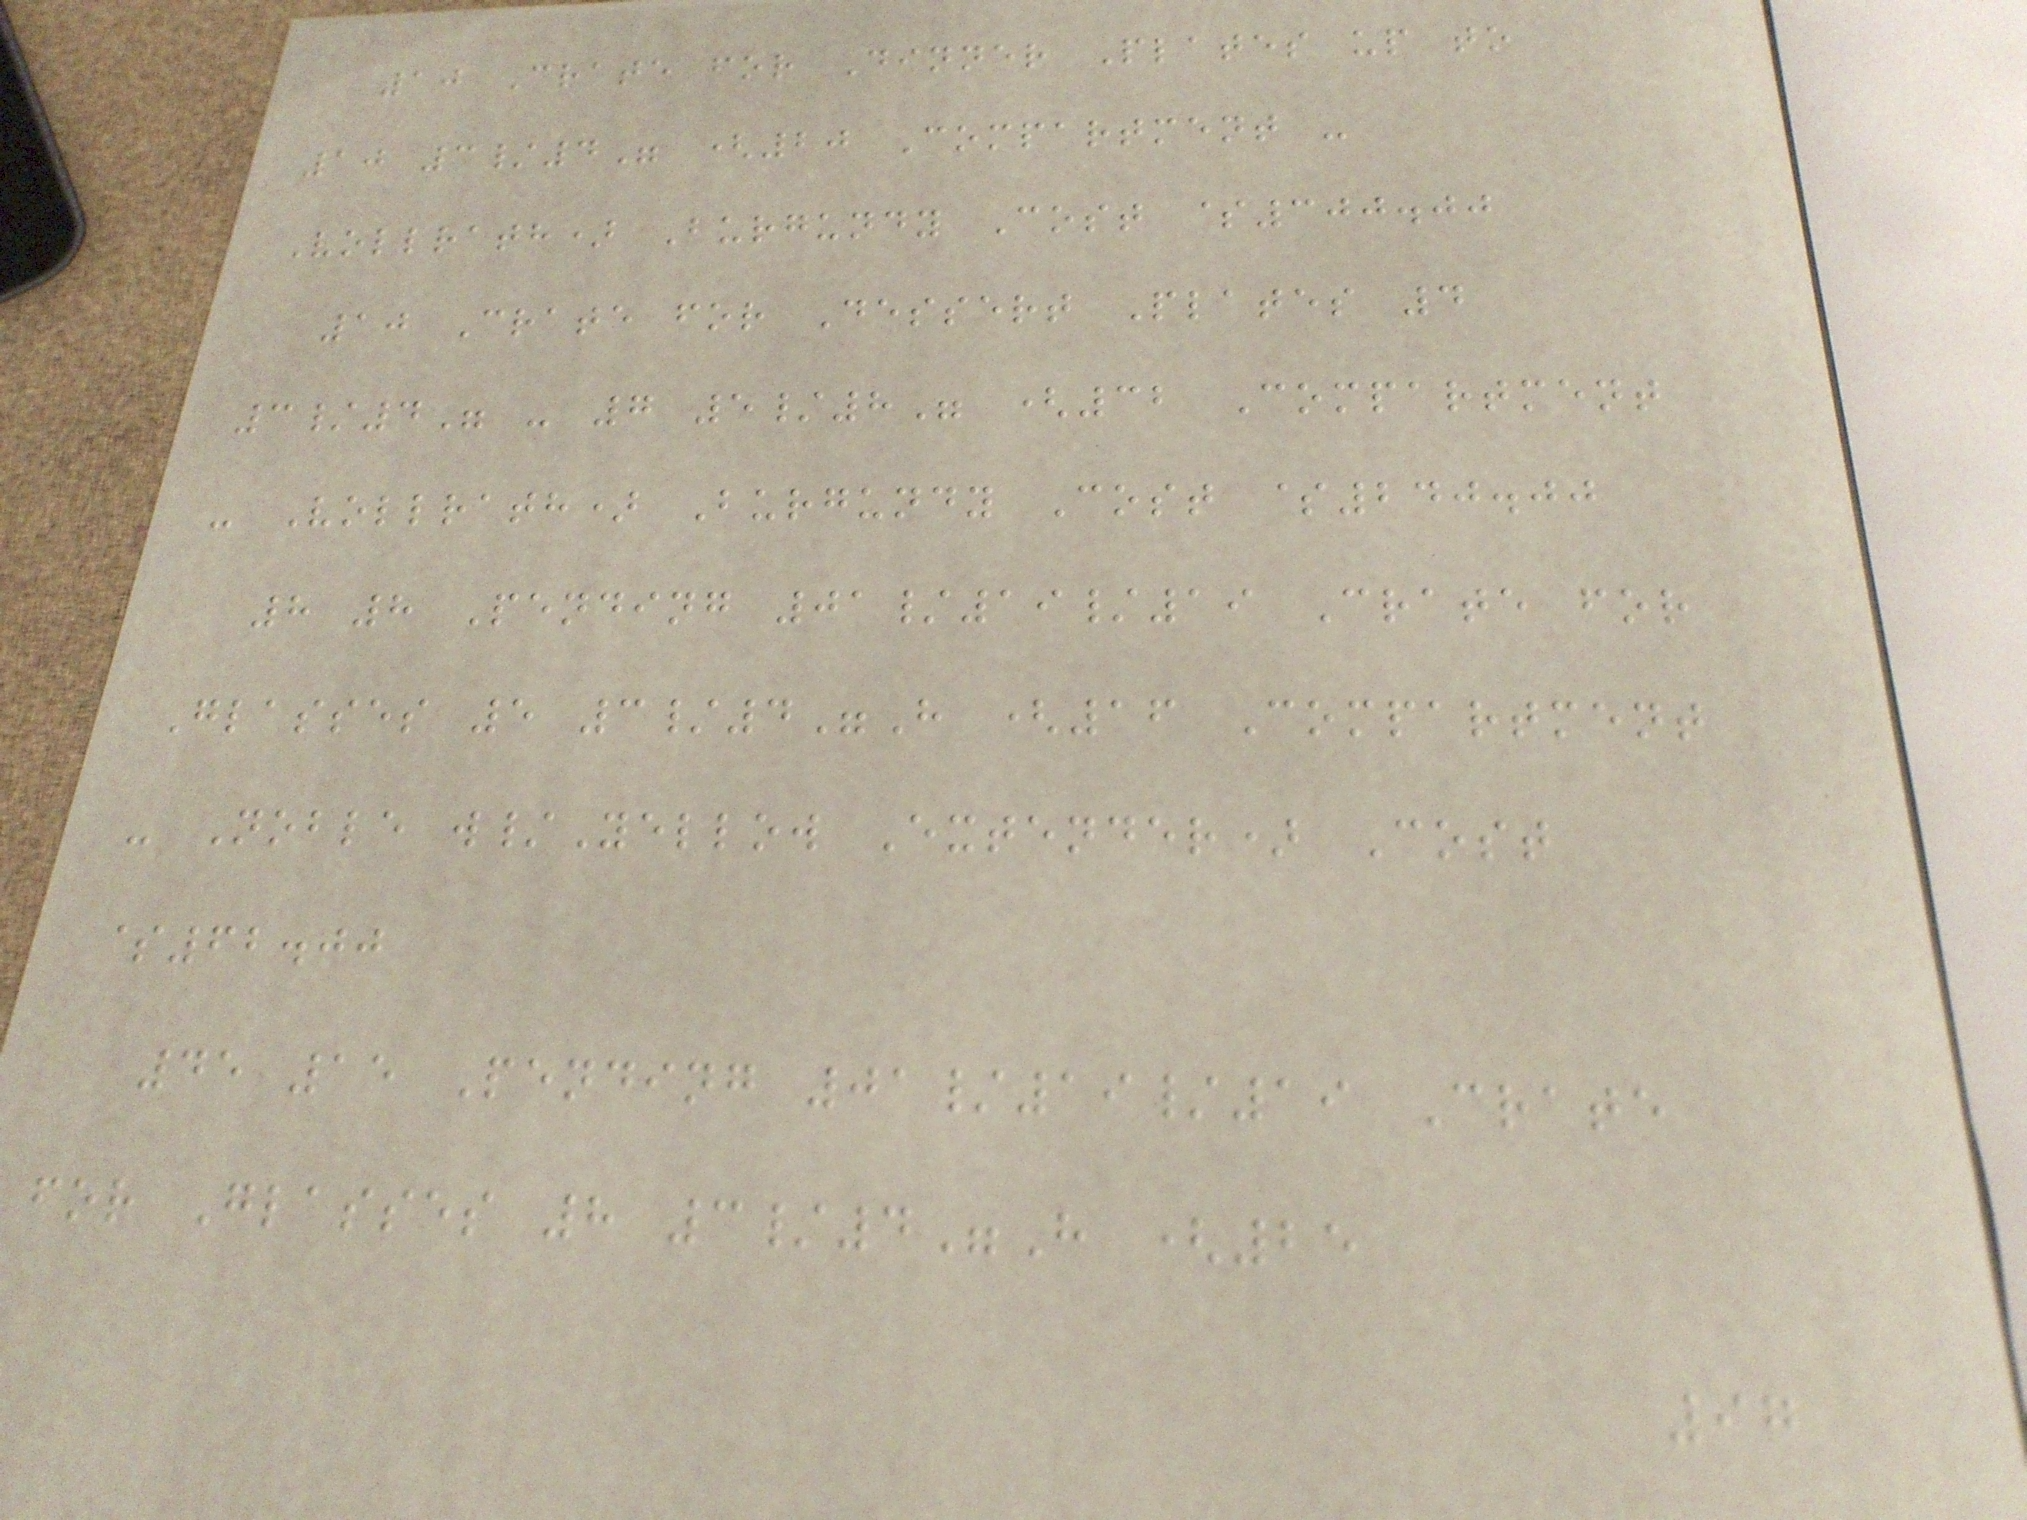10 Crate for Dinner Plates up to
10 3/4" (20 Compartment -
Vollrath) Burgundy Cost $300.00
10 Crate for Dessert Plates 4
3/4" - 7 5/8" (32 Compartment
- Vollrath) Burgundy Cost $240.00
8 8 Pending 01/19/19 Crate for
Glasses 5 3/4"H (16 Compartment
- Noble w/Yellow Extender) Cost
$62.00
45 15 Pending 01/19/19 Crate
for Glasses 8 3/4"H (25
97
